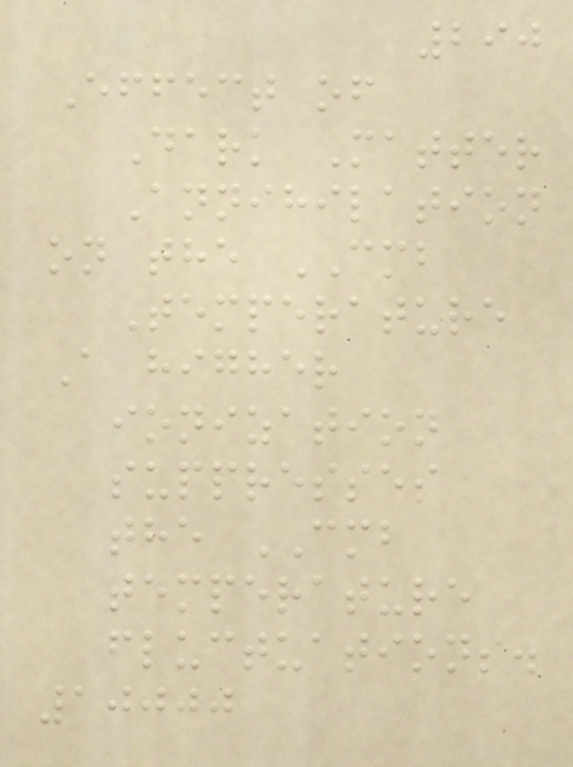290
Effect of
Dark Matter
Annihilation
on the CMB
Temperature
A higher
ionization
suppresses
the CMB
temperature
fluctuations.
10000
